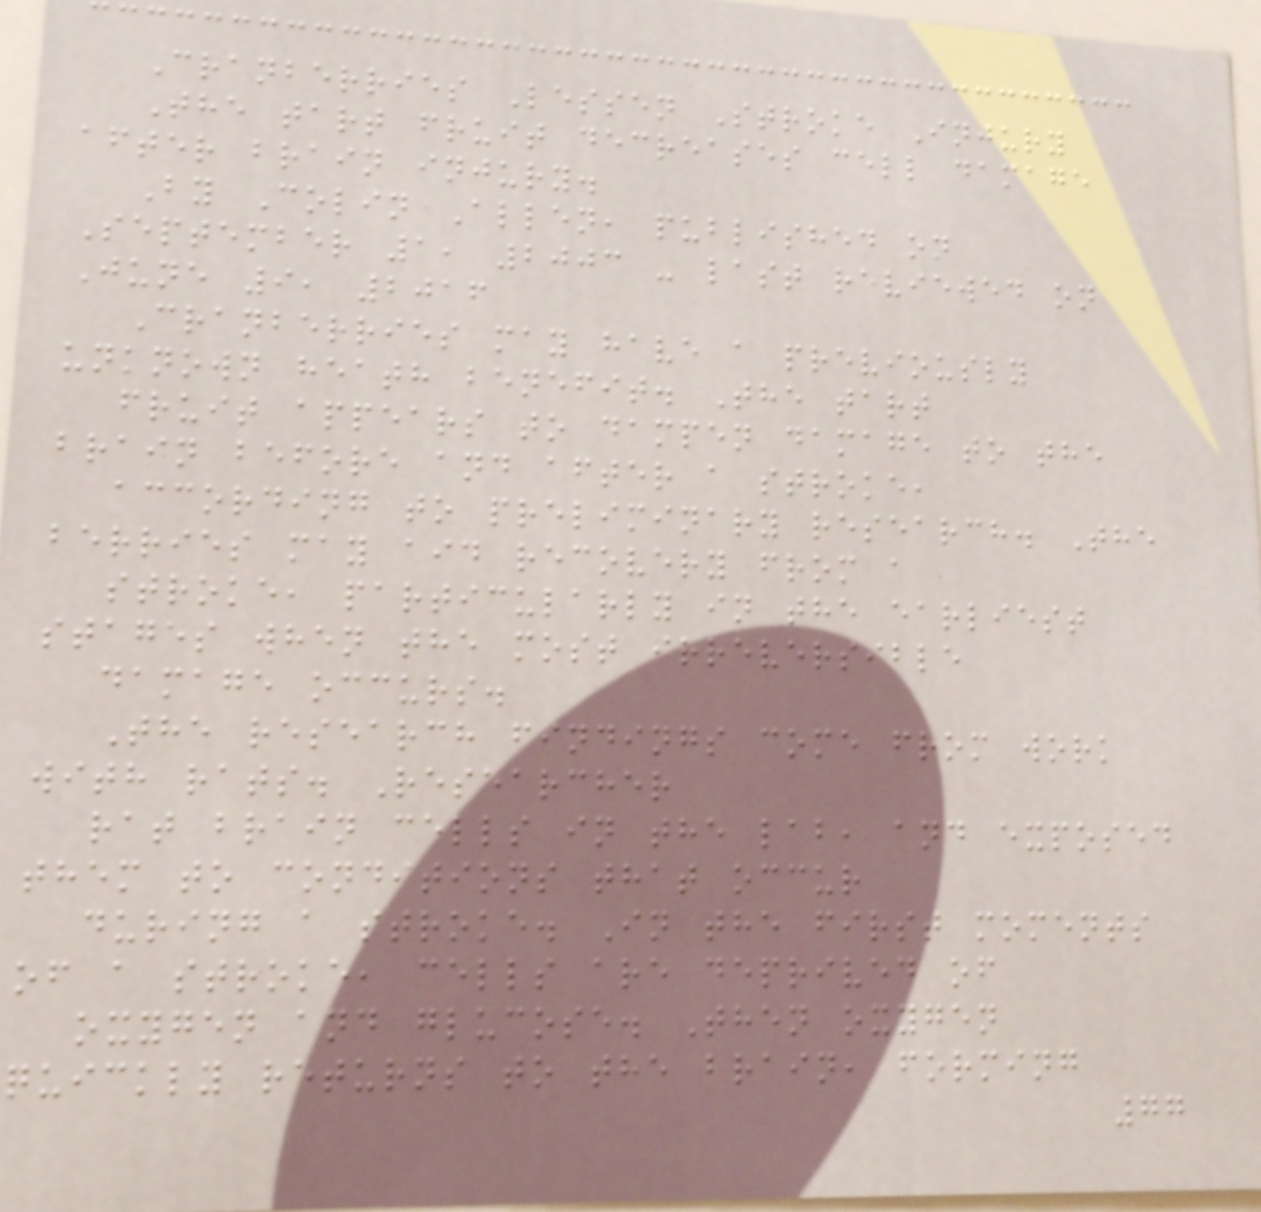Cranberries Lessen Stroke Injury
The tart fruit decreases cell damage
after brain injury.
By Colin Allen, published on
September 1, 2003 - last reviewed on
June 9, 2016
Cranberries may have a previously
unknown heath benefit. The tart
fruit appears to dampen damage to the
brain before and after a stroke,
according to preliminary research. The
berries may aid recovery from a
stroke, particularly in the earliest
stages when the most irreversible
damage occurs.
The research findings come from work
with rats. Researcher
rat brain cells in the lab, and exposed
them to conditions that occur
during a stroke. In the first moments
of a stroke, cells are deprived of
oxygen and glucose. Then oxygen
quickly returns to the brain, forming
77
